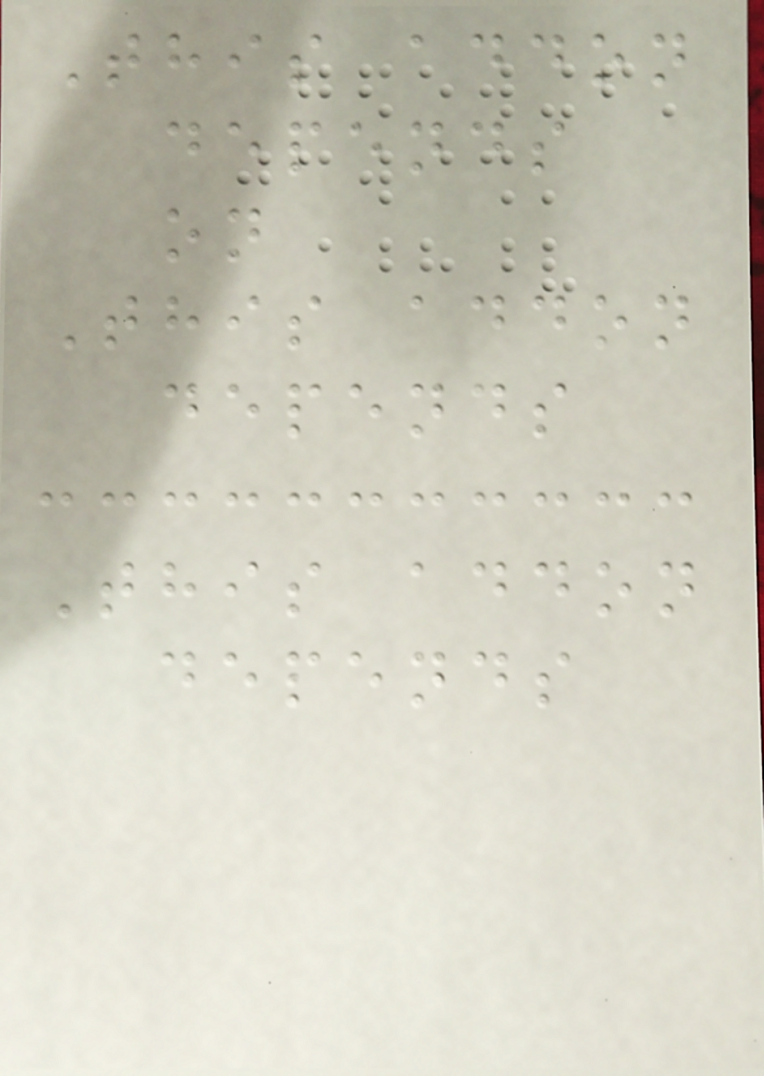This addon
depends
on
This addon
depends
This addon
depends
